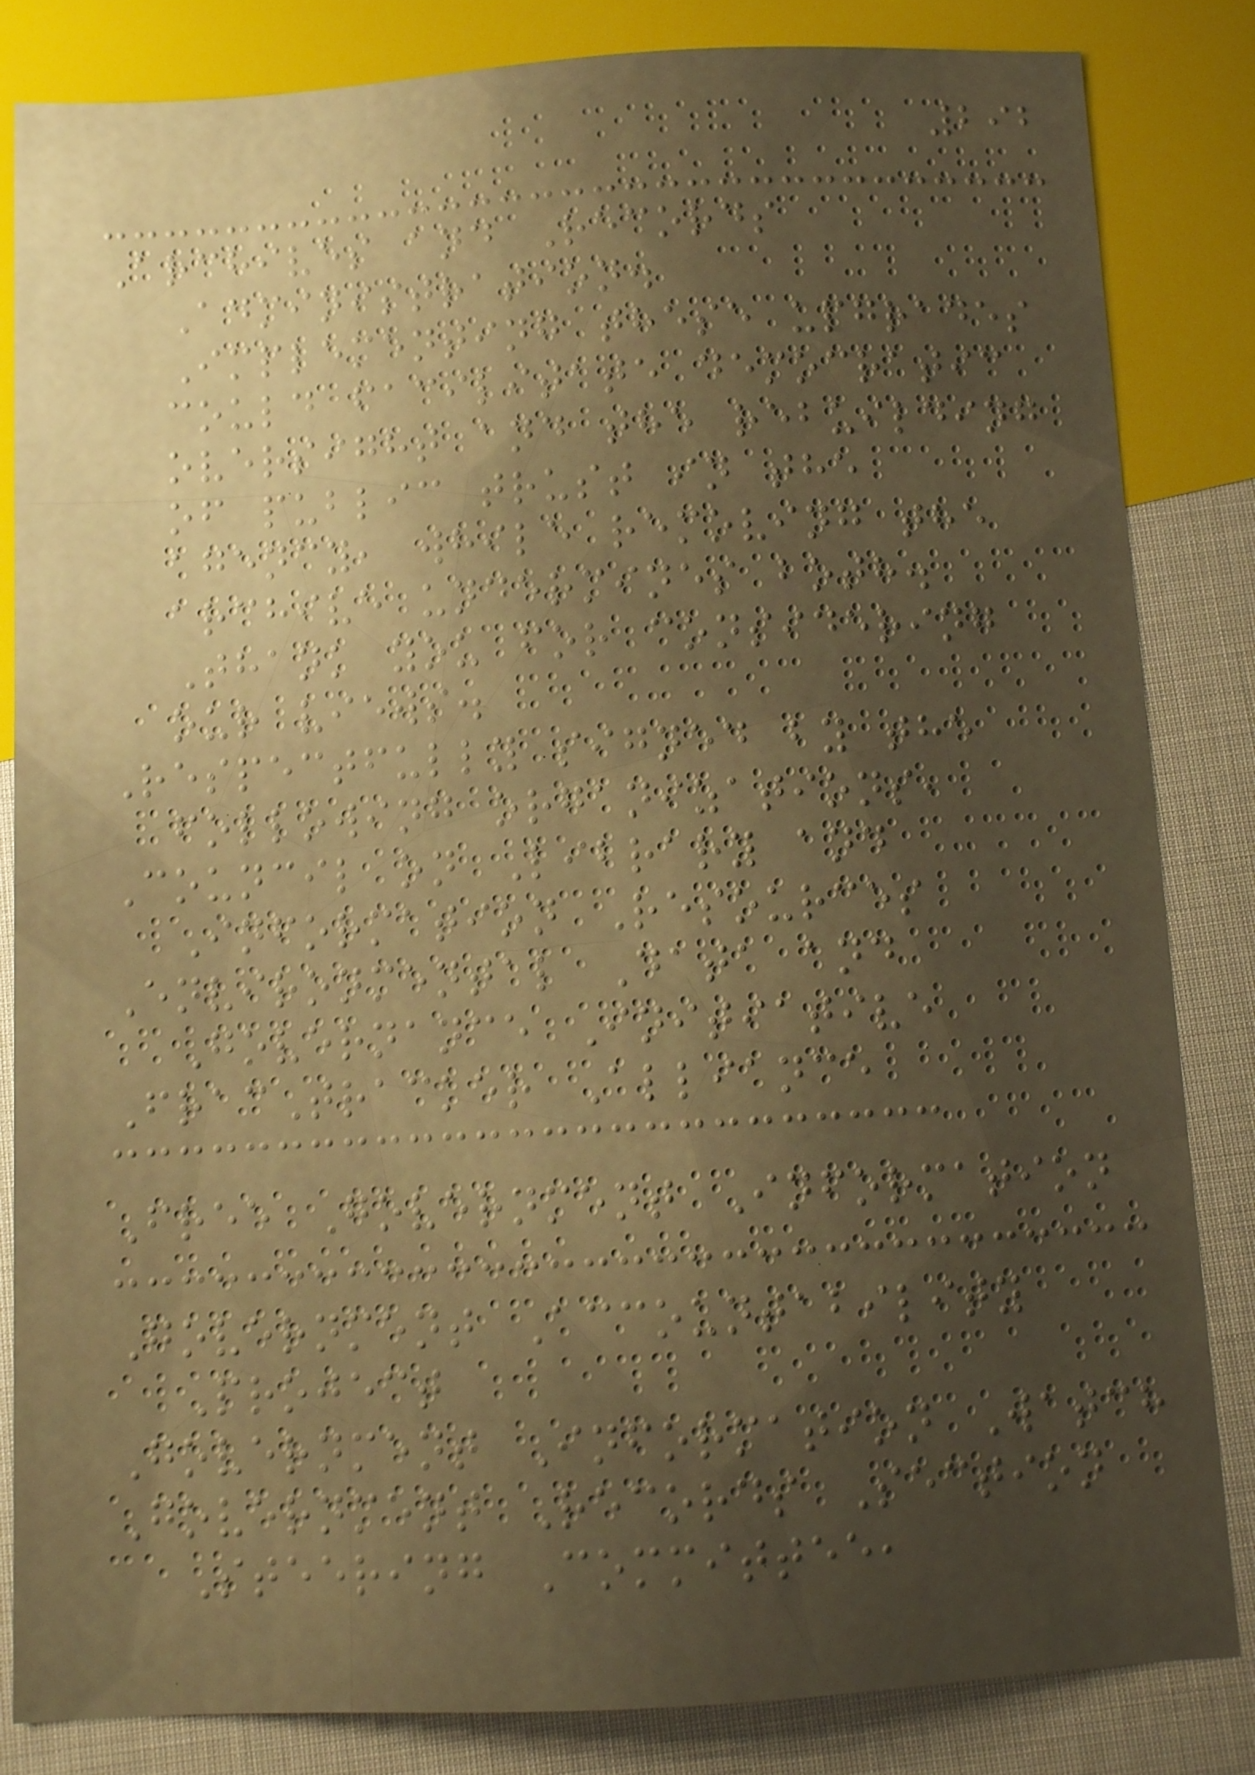292
Archives and Records
Administration.
Implementing these upgrades
could facilitate democratic
oversight and the rebuilding
of public trust in the
agency, while removing the
archive undermines both.
Thank you for considering
our views.
Respectfully signed by the
following organizations,
Council on Library and
Information Resources
Environmental Data and
Governance Initiative
FracTracker Alliance
Free Government Information
Government Accountability
Project
Government Information Watch
Government Records Section
Steering Committee,
